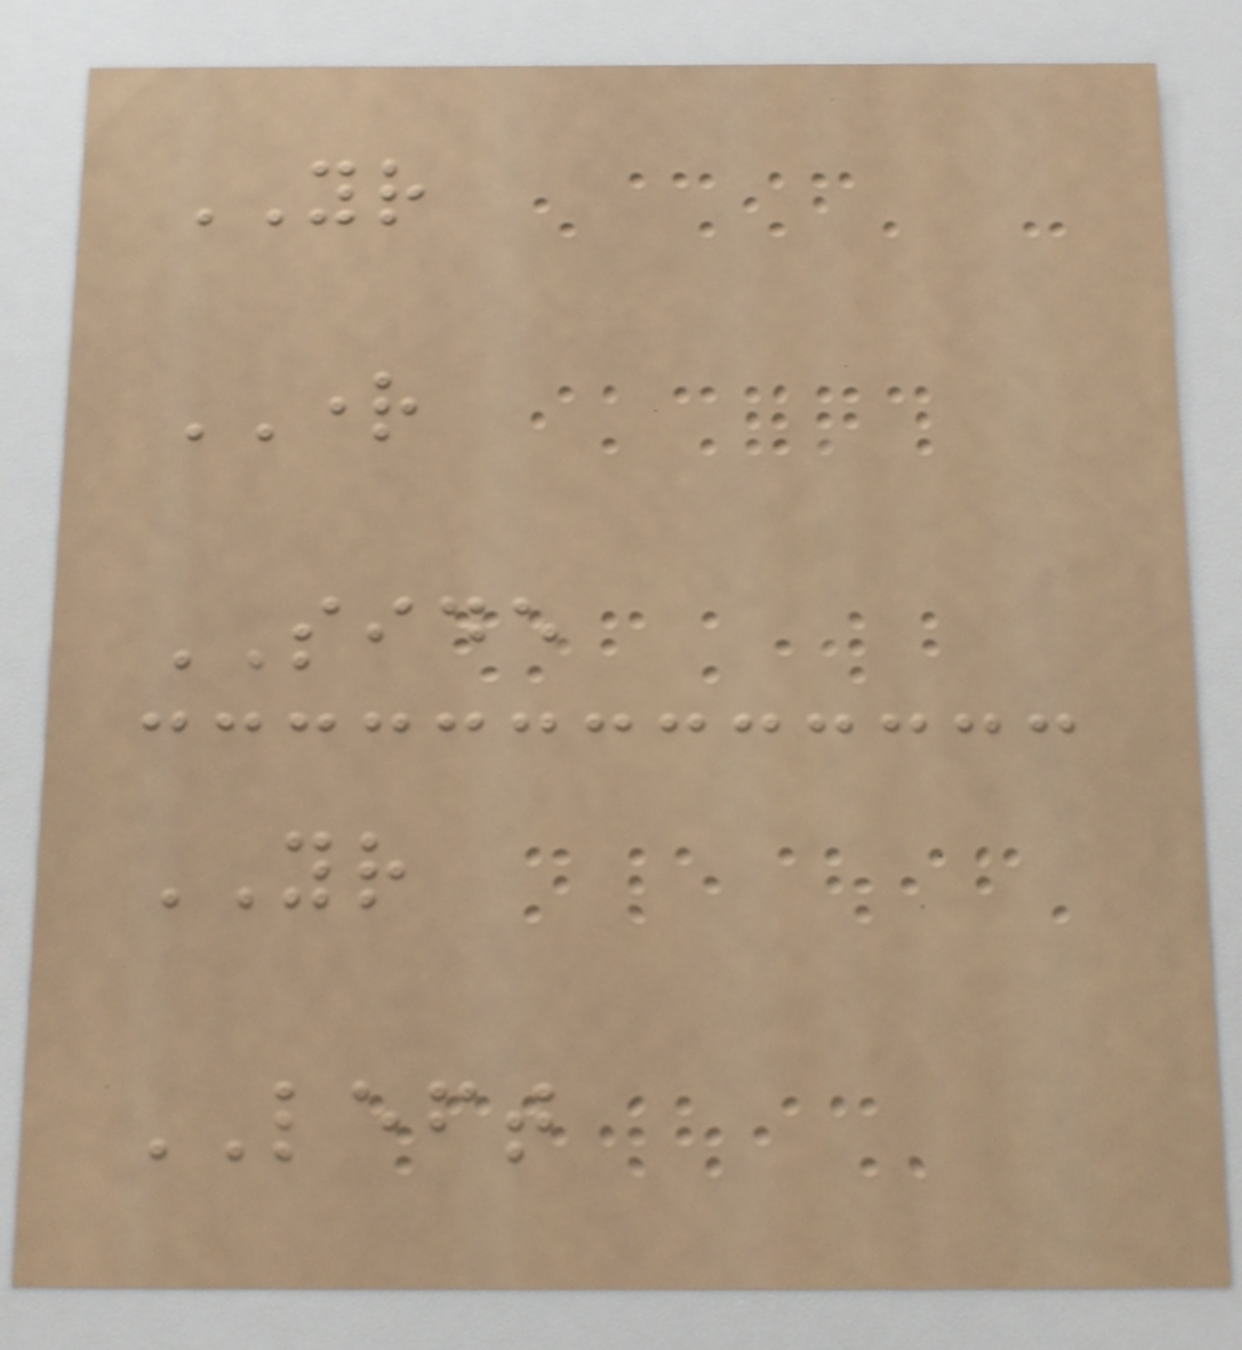YOUR
RIGHT
SIDE
YOUR
LEFT
